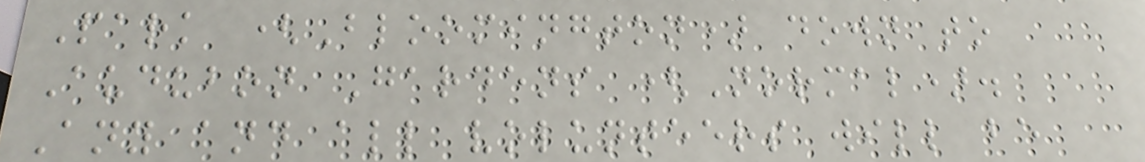Park (Bloomington) down to
Audubon Gardens (Normal).
Any and all volunteers will be
